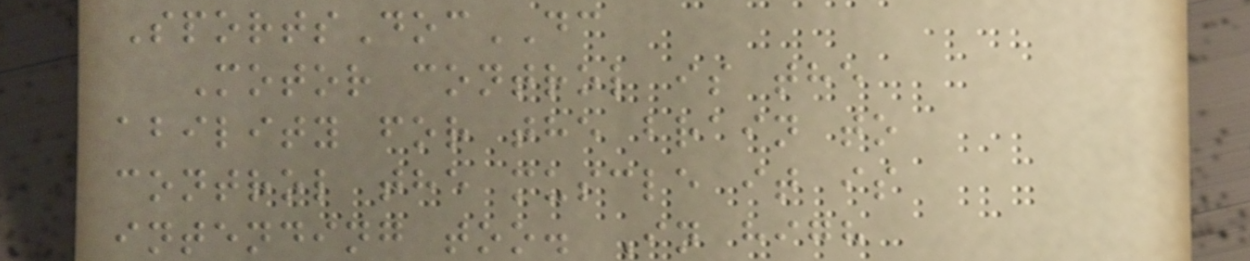SportsDocDC
Motor control is the
ability for the brain to
control the muscle it is
intending too. In high
